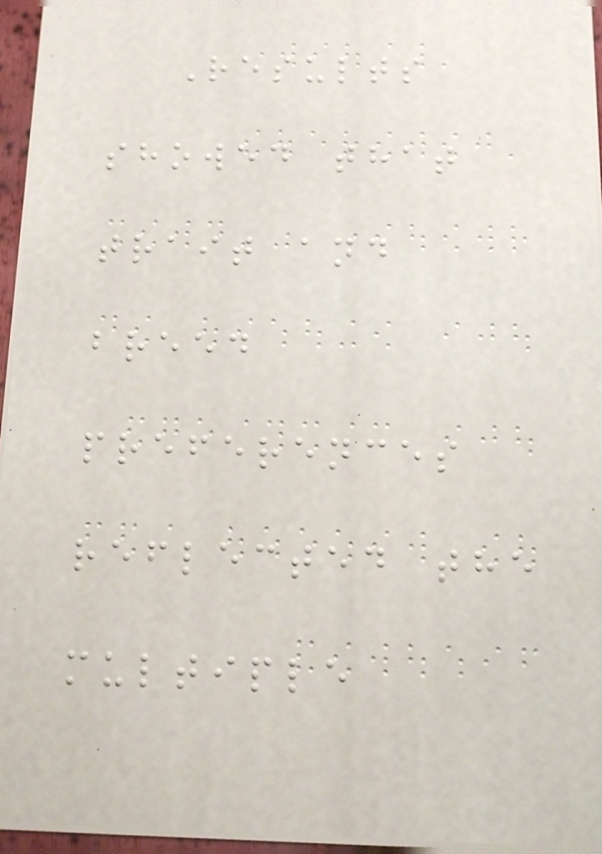Results
showed that
trait and
breed
preferences
reflected the
multiple
